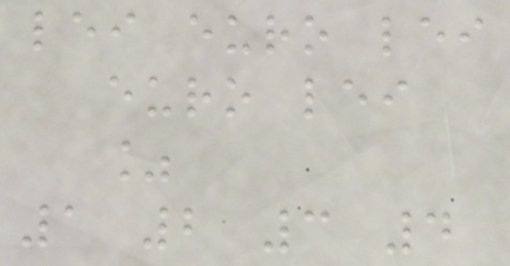lei euro lei
euro lei
%
1 2 3 4
